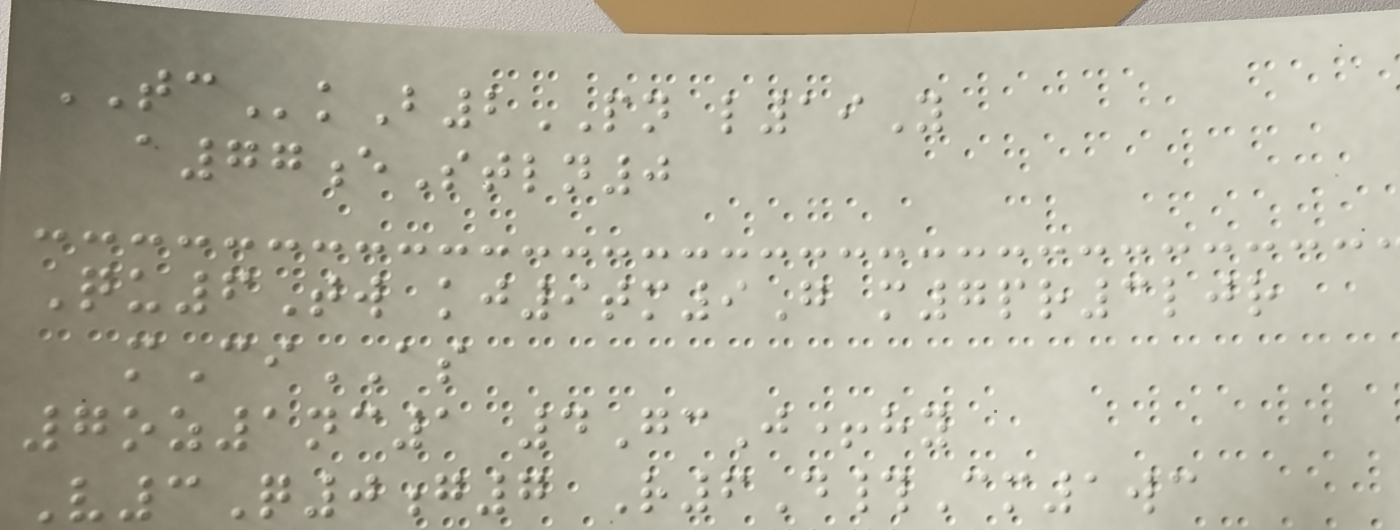TCkB2PN l19Y
a77eStln0
Qu6Tw kj9tm9G m7pr3ljr
mCiAS
7oz1nc1 4GcJ+hy
V3Q0g7 R6D#Cm1wc
